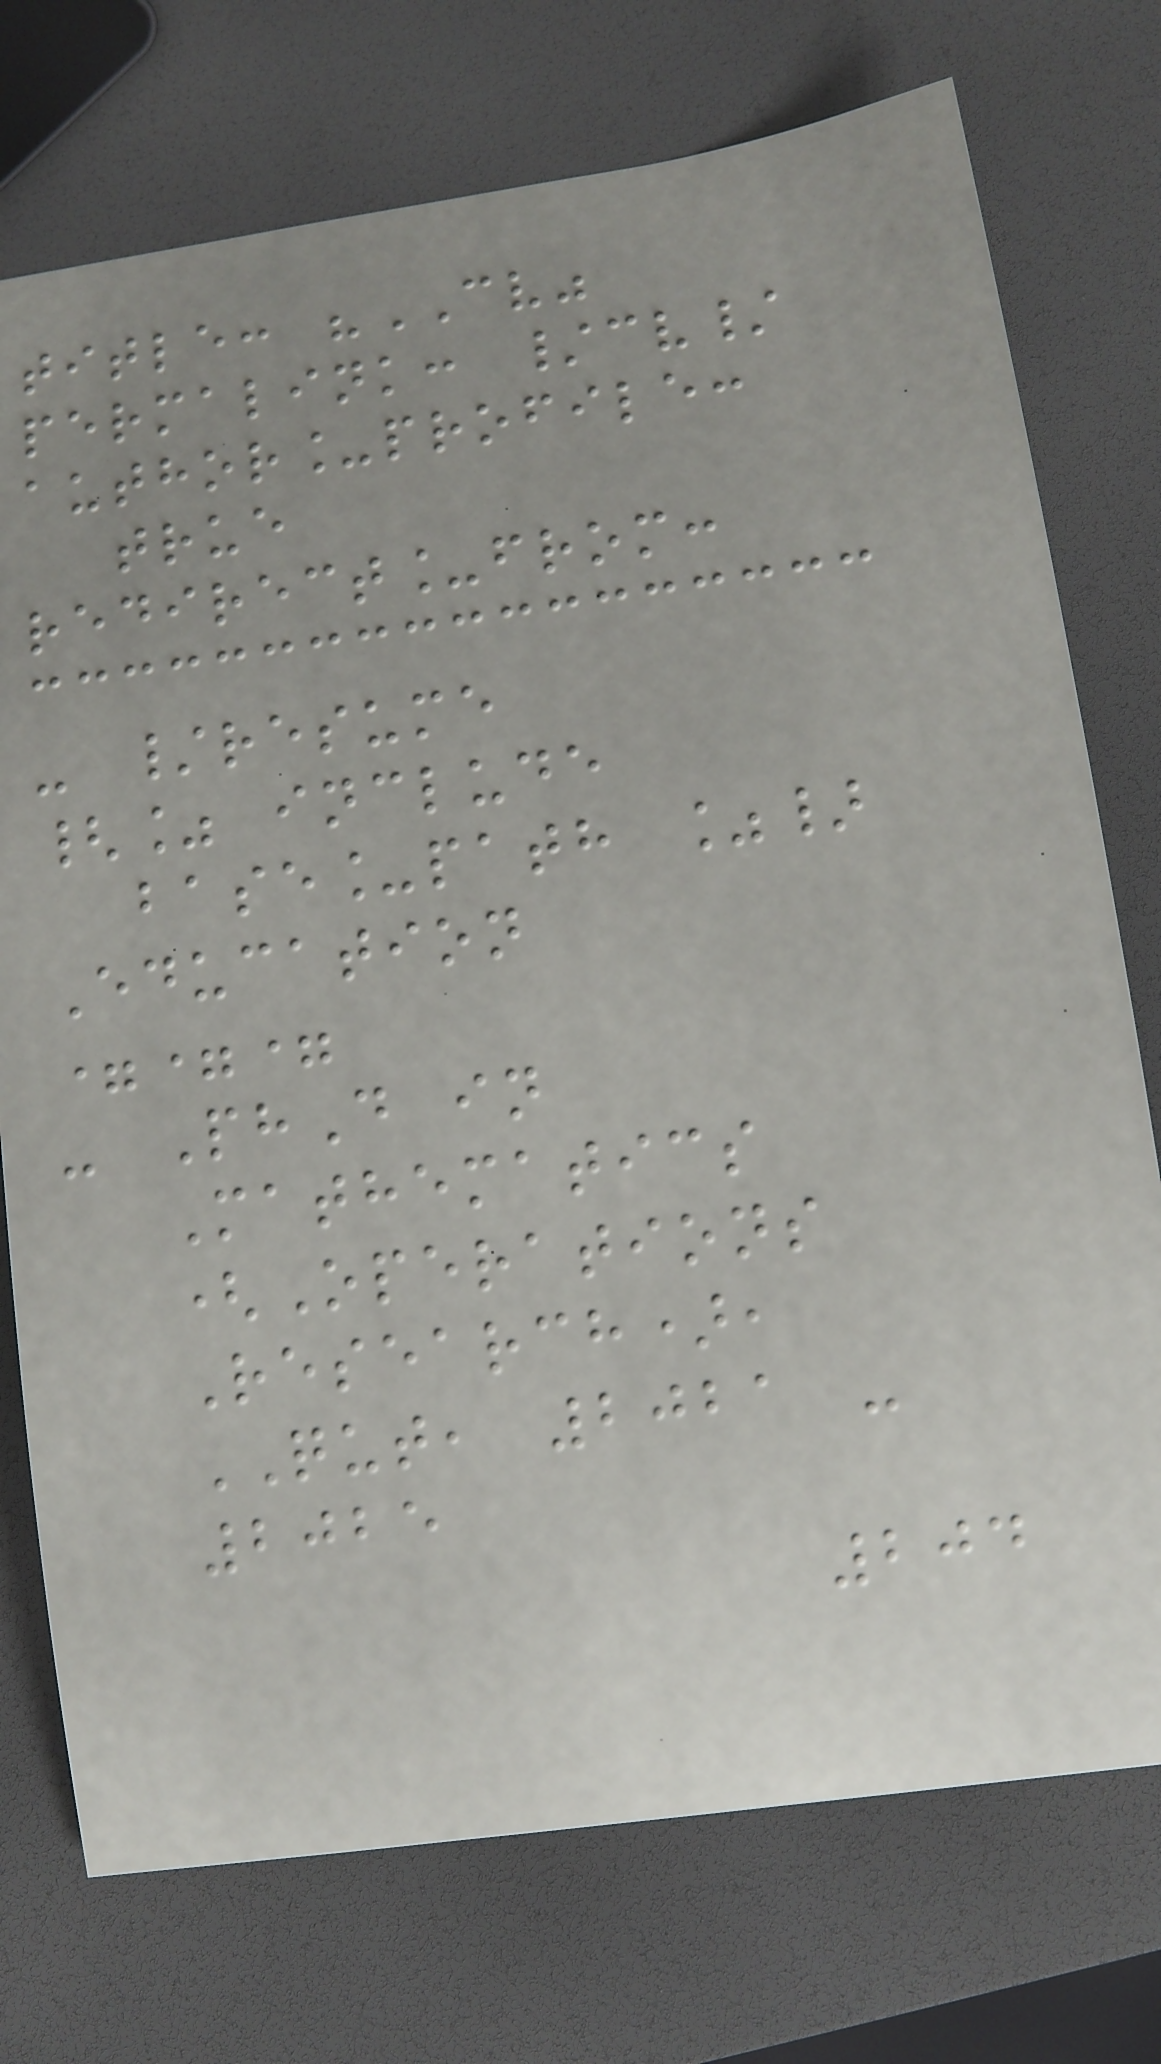title: "CV"
permalink: /cv/
author_profile:
true
redirect_from:
- /resume
{% include
base_path %}
Education
===
- PhD in
Mathematics
(Operations
Research),
QUT, 2021 -
2025
204
